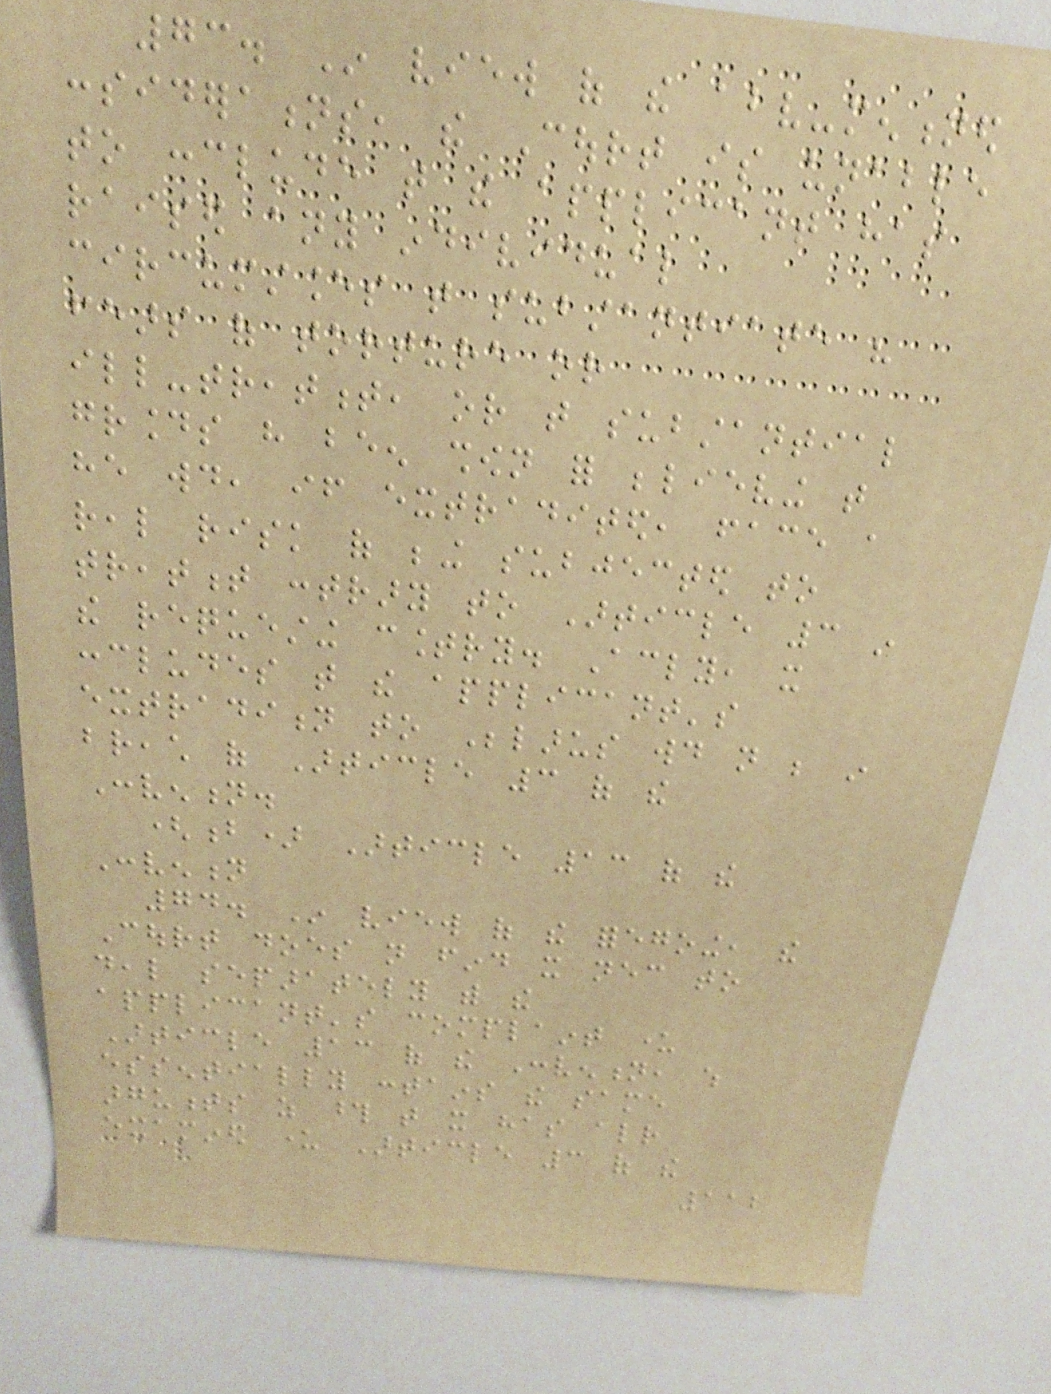73. In view of the above-mentioned
considerations, the Court is unable
to conclude that the applicant has
raised any individual
circumstances that substantiate his
fears of torture or
ill-treatment, or that substantial
grounds have been shown for believing that
he would, if extradited, face a
real risk of being subjected to
treatment contrary to Article 3 in
the requesting country. Accordingly, it
concludes that the applicant's
extradition to Belarus would not be in
breach of Article 3 of the
Convention.
(b) Article 13 of the
Convention
74. In view of the foregoing, the
Court does not find it necessary to
deal separately with the
applicant's complaint under
Article 13 of the Convention, which
essentially contains the same
arguments as those that it has already
examined under Article 3 of the
112
